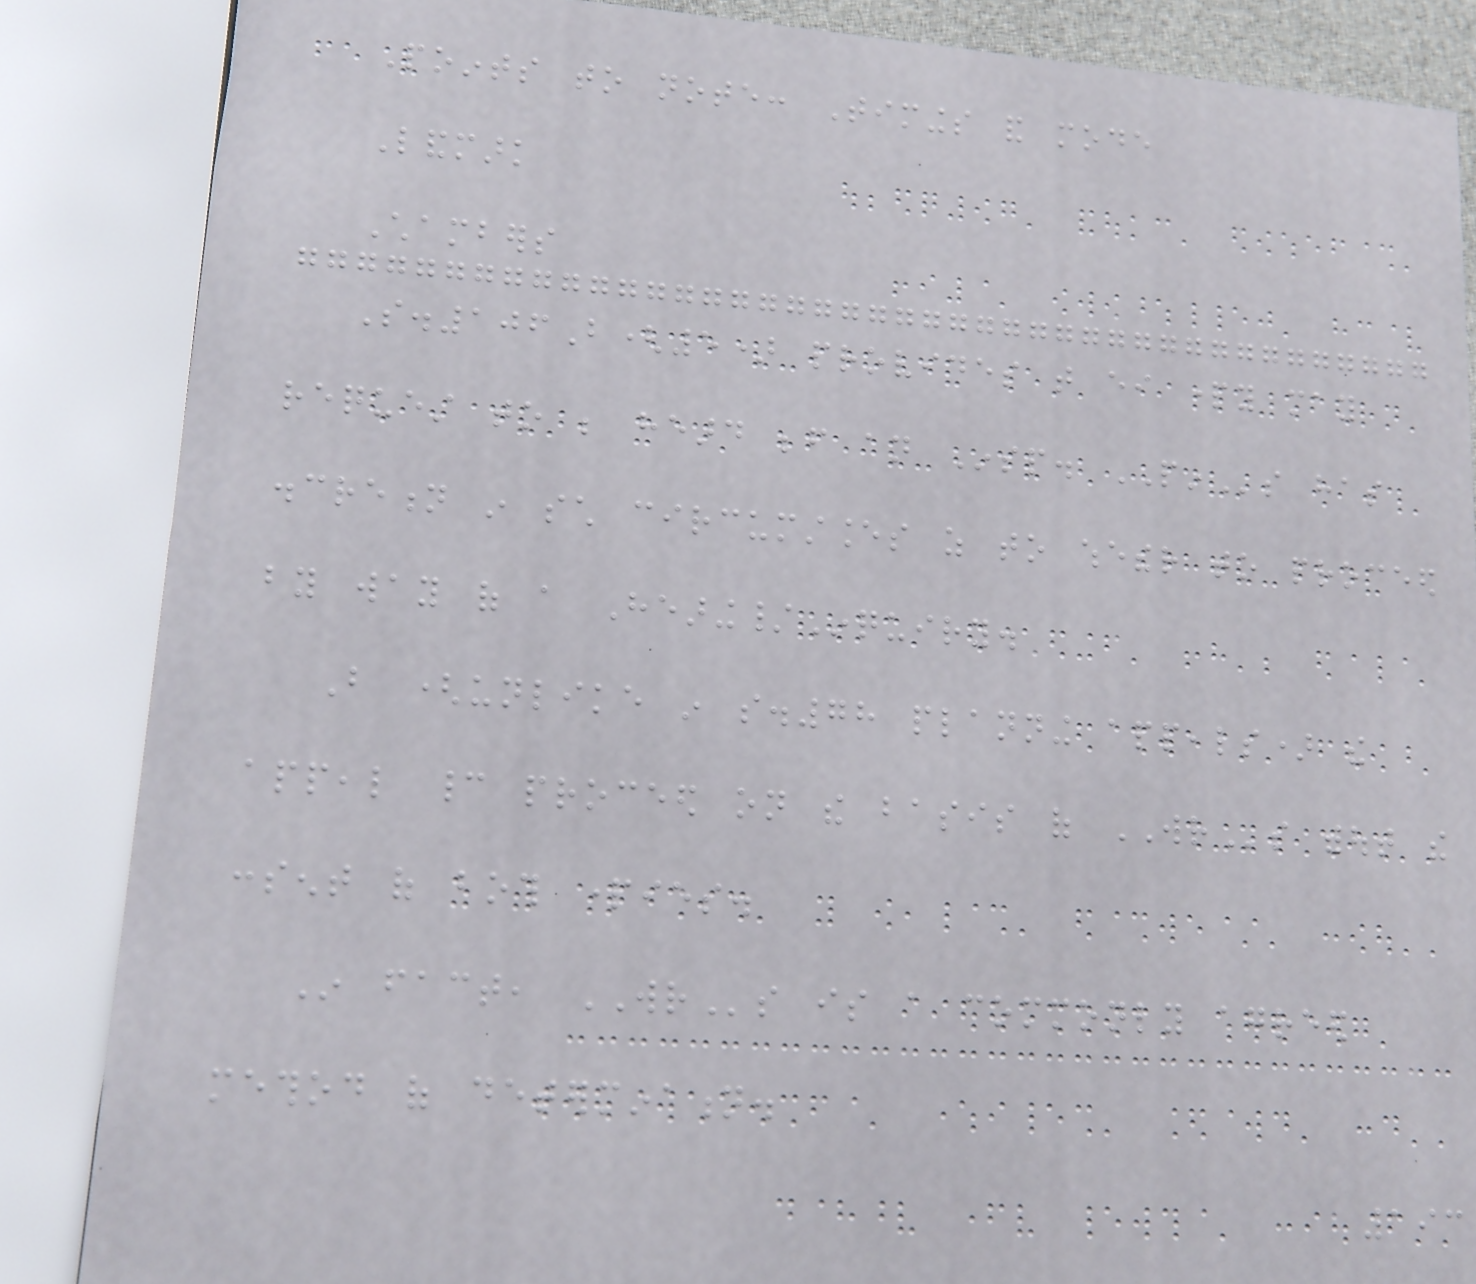Points to note: Timings and mode
Landmark
Chambers
S.106B(5) provides that either party may
request to be heard before an Insp. PINs has
discretion in such circumstances as to whether to proceed
by way of a Hearing/Inquiry.
But (unlike in s.78 planning appeals) the
appeal cannot proceed on the basis of WRs without the
consent of both parties.
In fact, WRs is a commonly agreed
method of determination.
193
